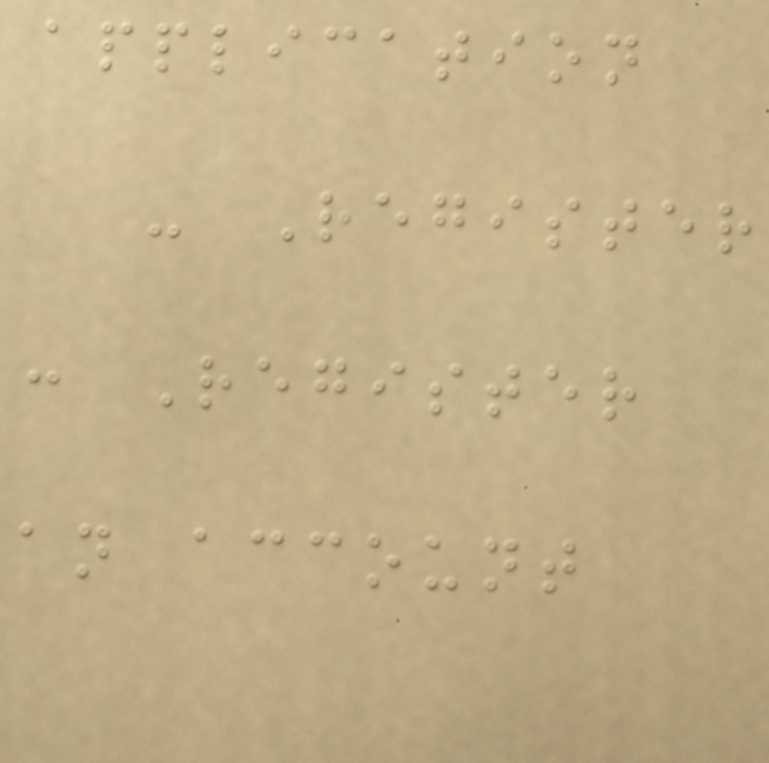application
- Register
: Register
an account
